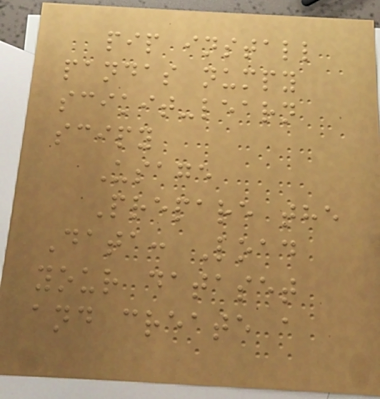pip install
pandas numpy
scikit-learn
scipy
Usage
Prepare the
Data: Load
your dataset
and create a
